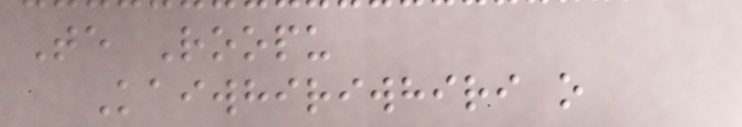Te Roopu
Kaiwhiriwhiri o
